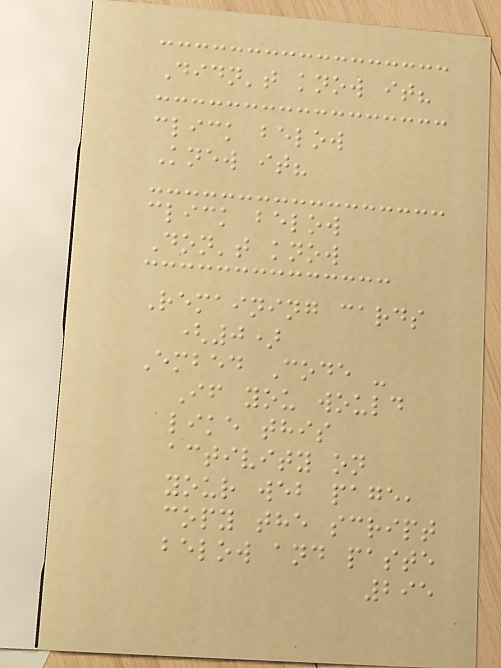Didn't know it?
click below
Knew it?
click below
Don't know
Remaining cards
(0)
Embed Code -
If you would
like this
activity on
your web page,
copy the script
below and paste
295
